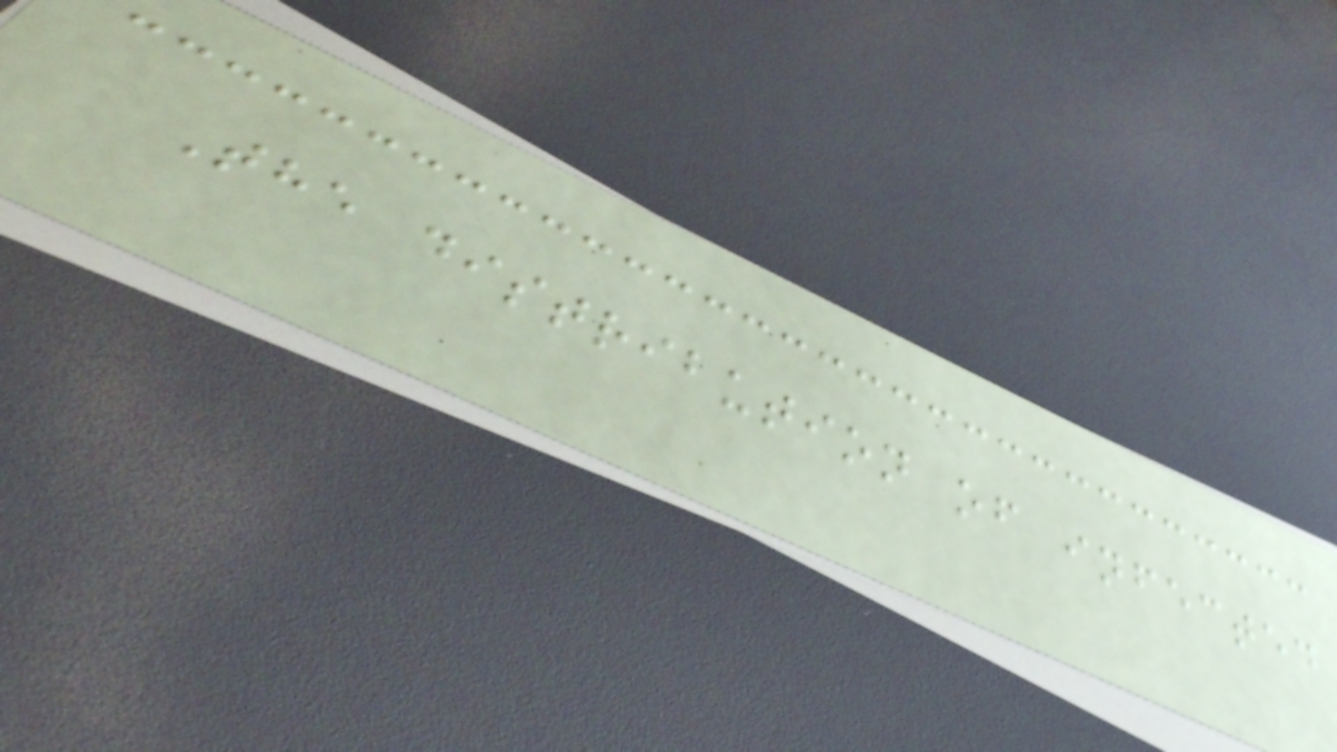The distribution of infected
